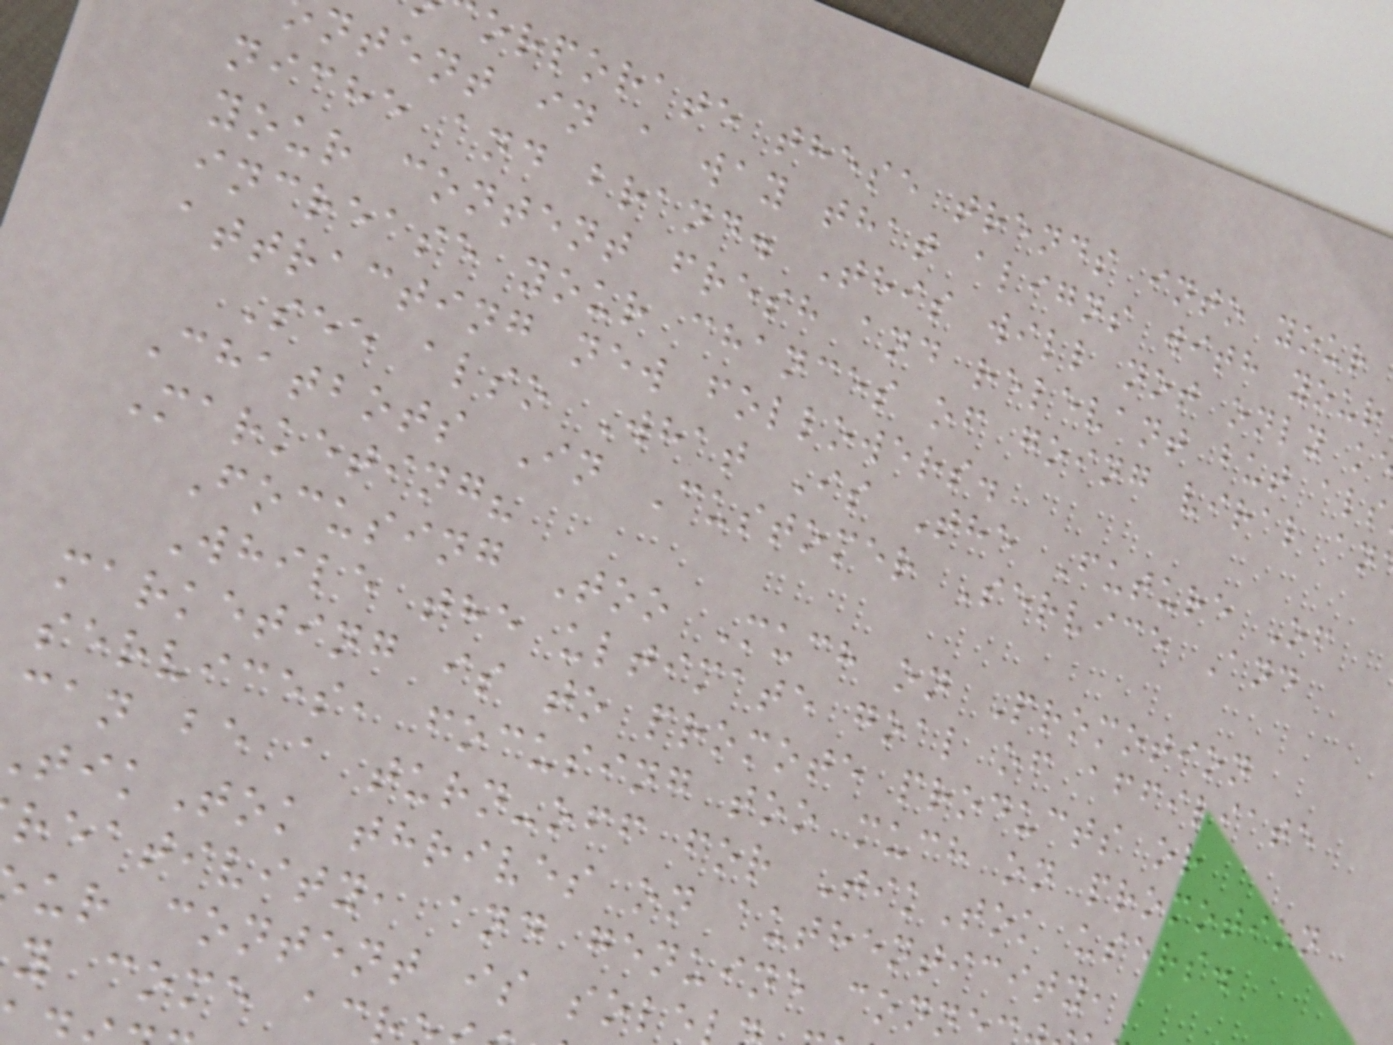orporate these trends into your
ntent in a way that aligns with your
niche and brand. This will not only k
your content fresh and relevant but als
increase your chances of going viral an
attracting new followers.
See also What Is The Future Of
Chatbots In Customer Service And
Marketing?
Focusing Too Much on Promotion
While the ultimate goal of affiliate
marketing is to promote products or
services, focusing too much on promotion
can be a turn-off for TikTok users.
ikTok thrives on authenticity,
reativity, and genuine conne
ur content is sole
